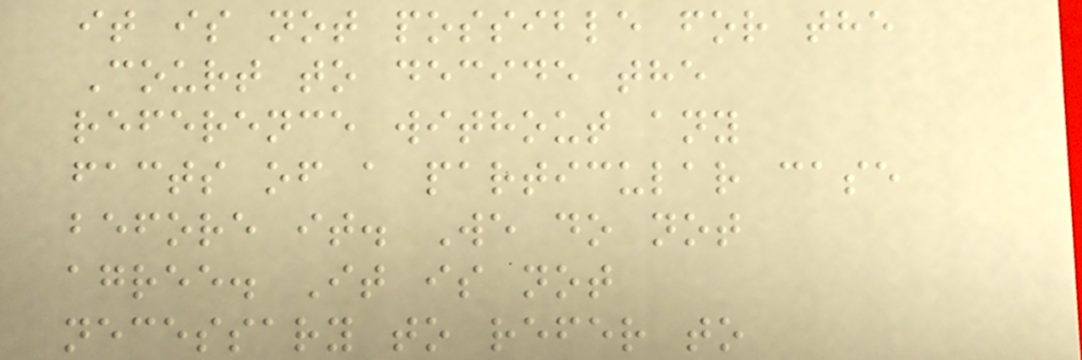it is not possible for the
Court to decide the
reference without any
facts of a particular case
before it. We do not
agree. It is not
necessary to refer to
